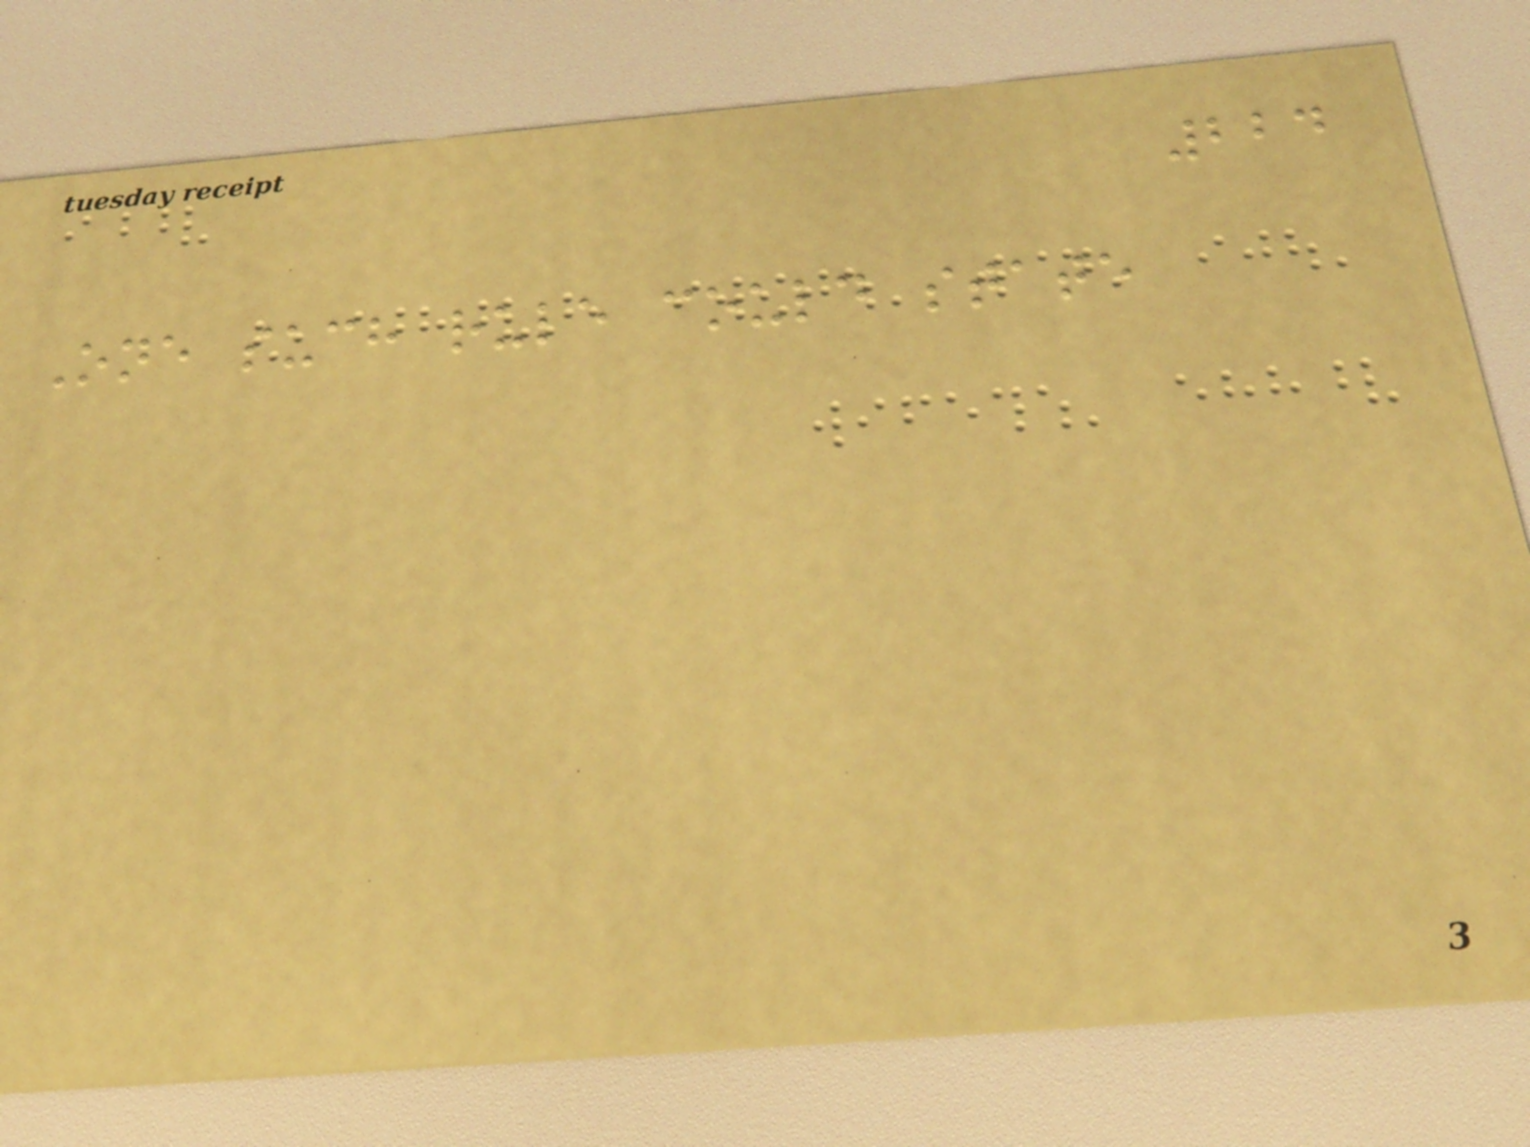224
One such rule could state
